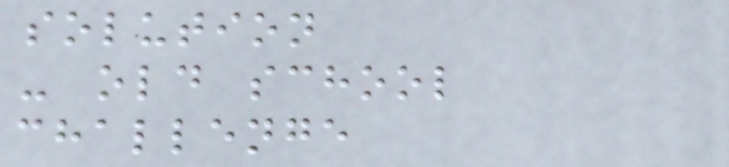solution
- old school
challenge
